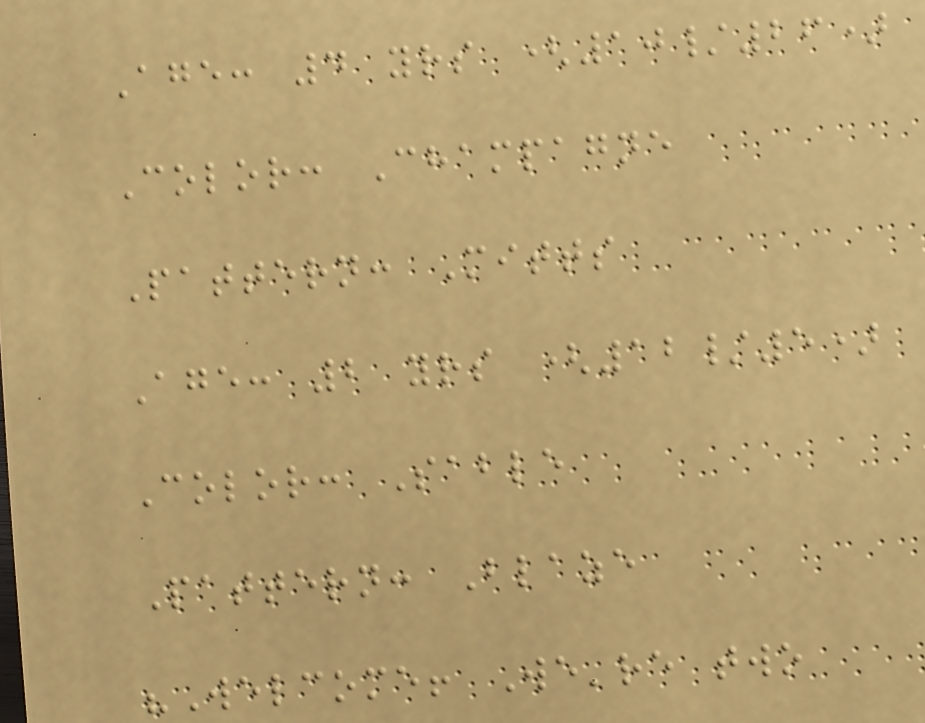Age: 4 yrs (10/26)
Color: Champagne
Pattern: Mitts
Age: 2 yrs (12/5)
Color: Sable
Pattern: Blaze
"Welcome! We're two
